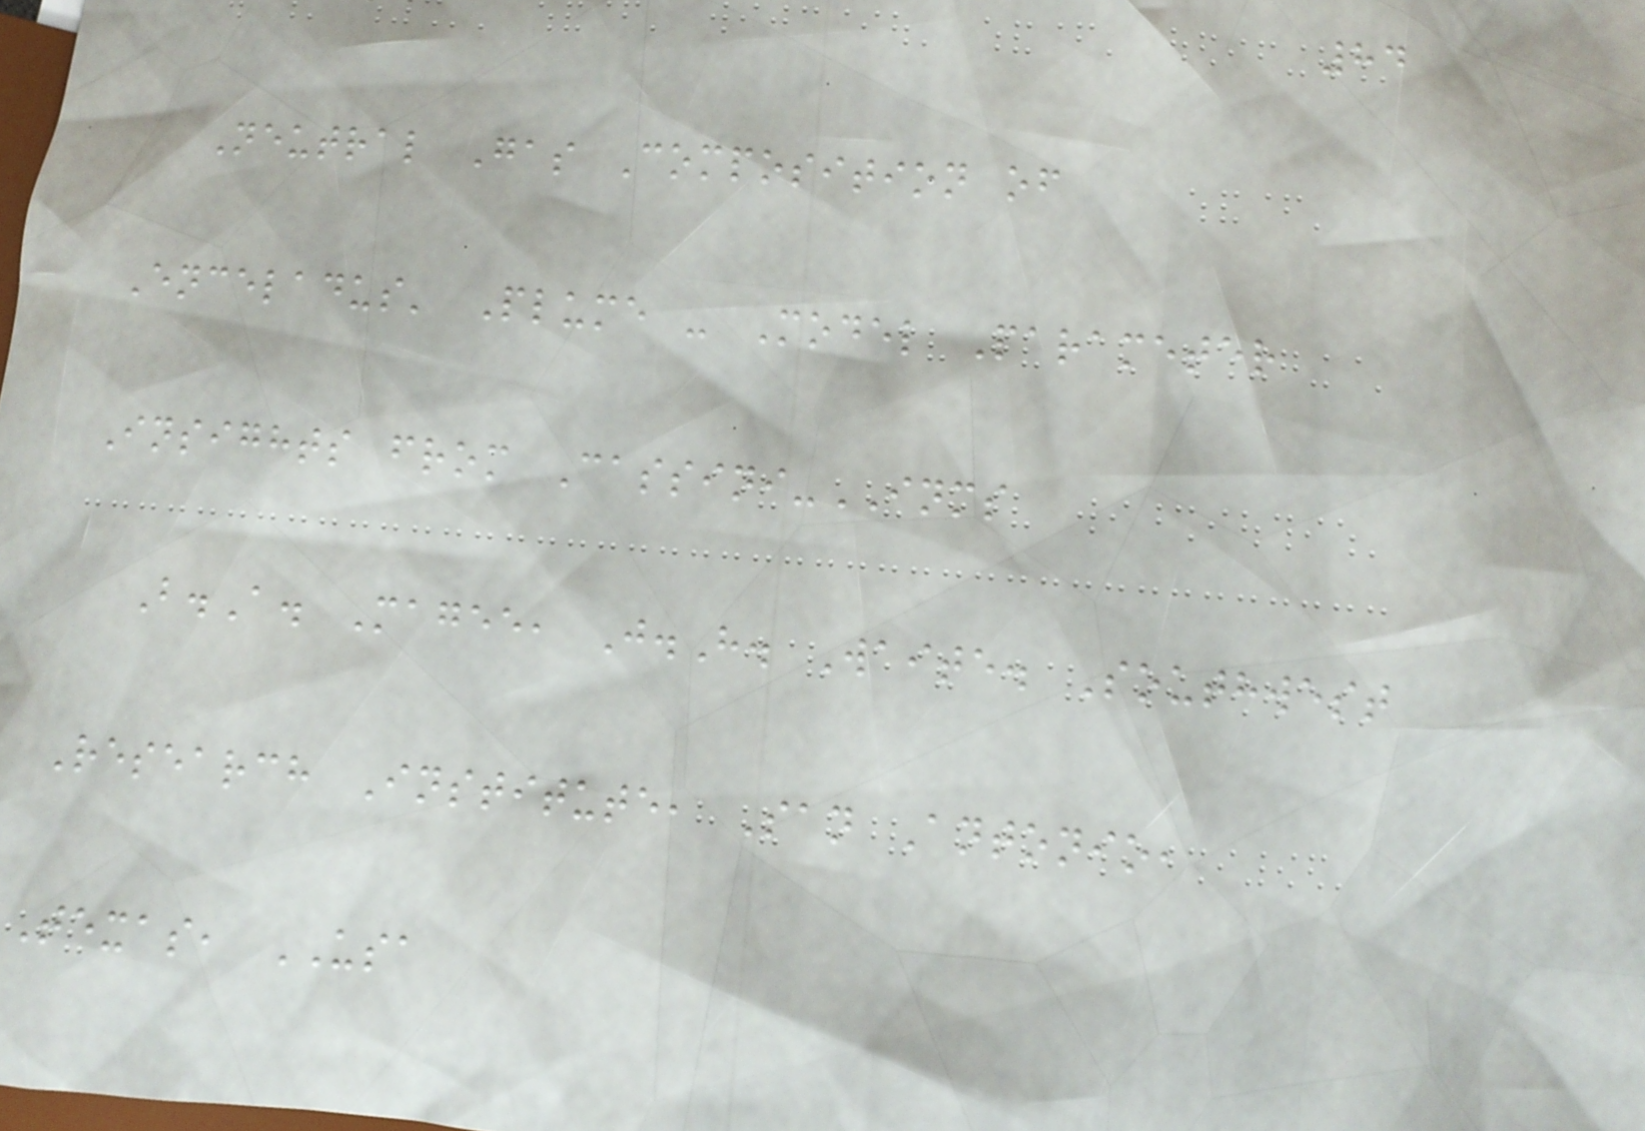84
Neutral Gas Composition of
Enceladus' Plume - Model Parameter
Insights from Cassini-INMS
B.A. Magee, J.H. Waite. Southwest
Research Institute, San Antonio,
Texas, USA
